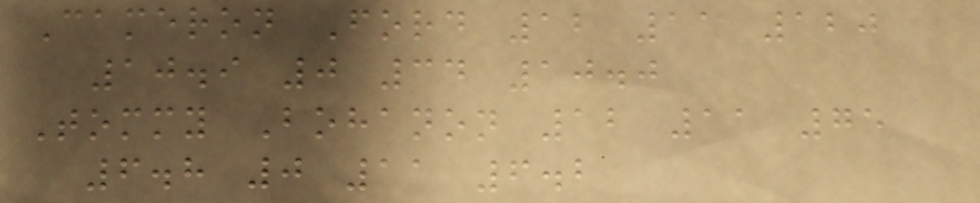Cameron Ford 12 11 120
10.9 0 34 10.0
Tommy Bohanon 12 11 75
6.8 0 11 6.2
